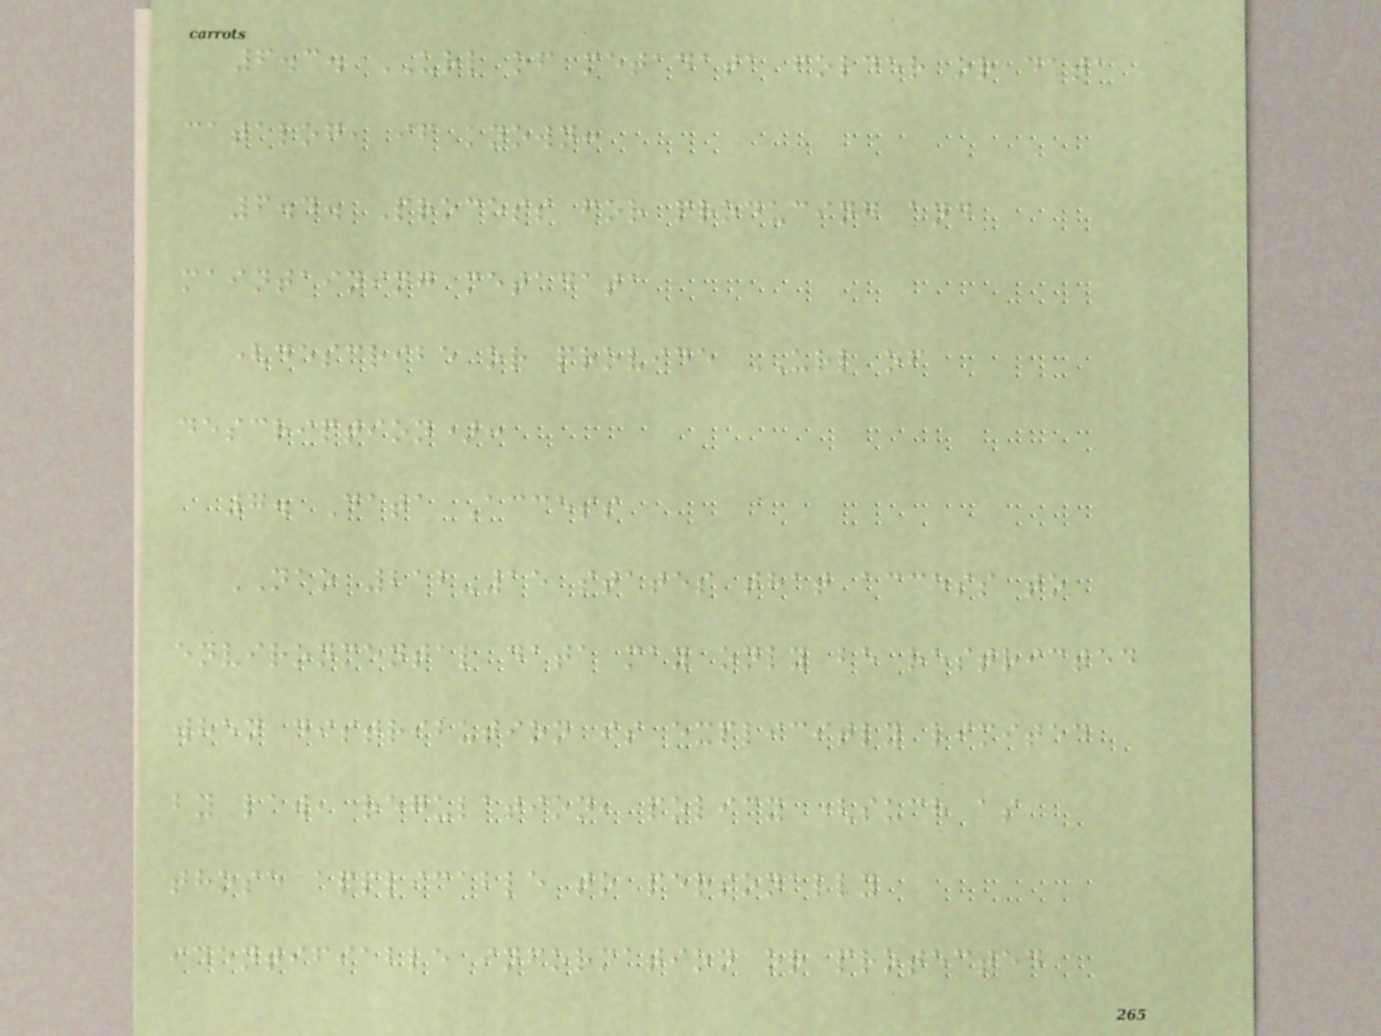6.3. URL of metadata folder or data
catalog, if known:
6.4. Process for producing and
maintaining metadata
(describe or provide URL of
description):
7. Data Access
NAO 212-15 states that access to
environmental data may only be restricted
when distribution is explicitly limited
by law, regulation, policy (such as
those applicable to personally
identifiable information or protected
